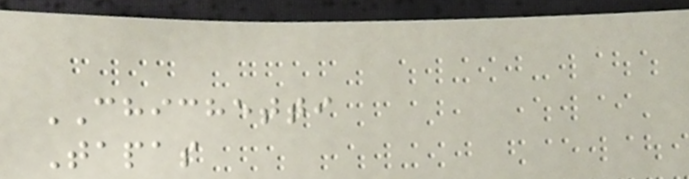CHICHETTI
Tapas
